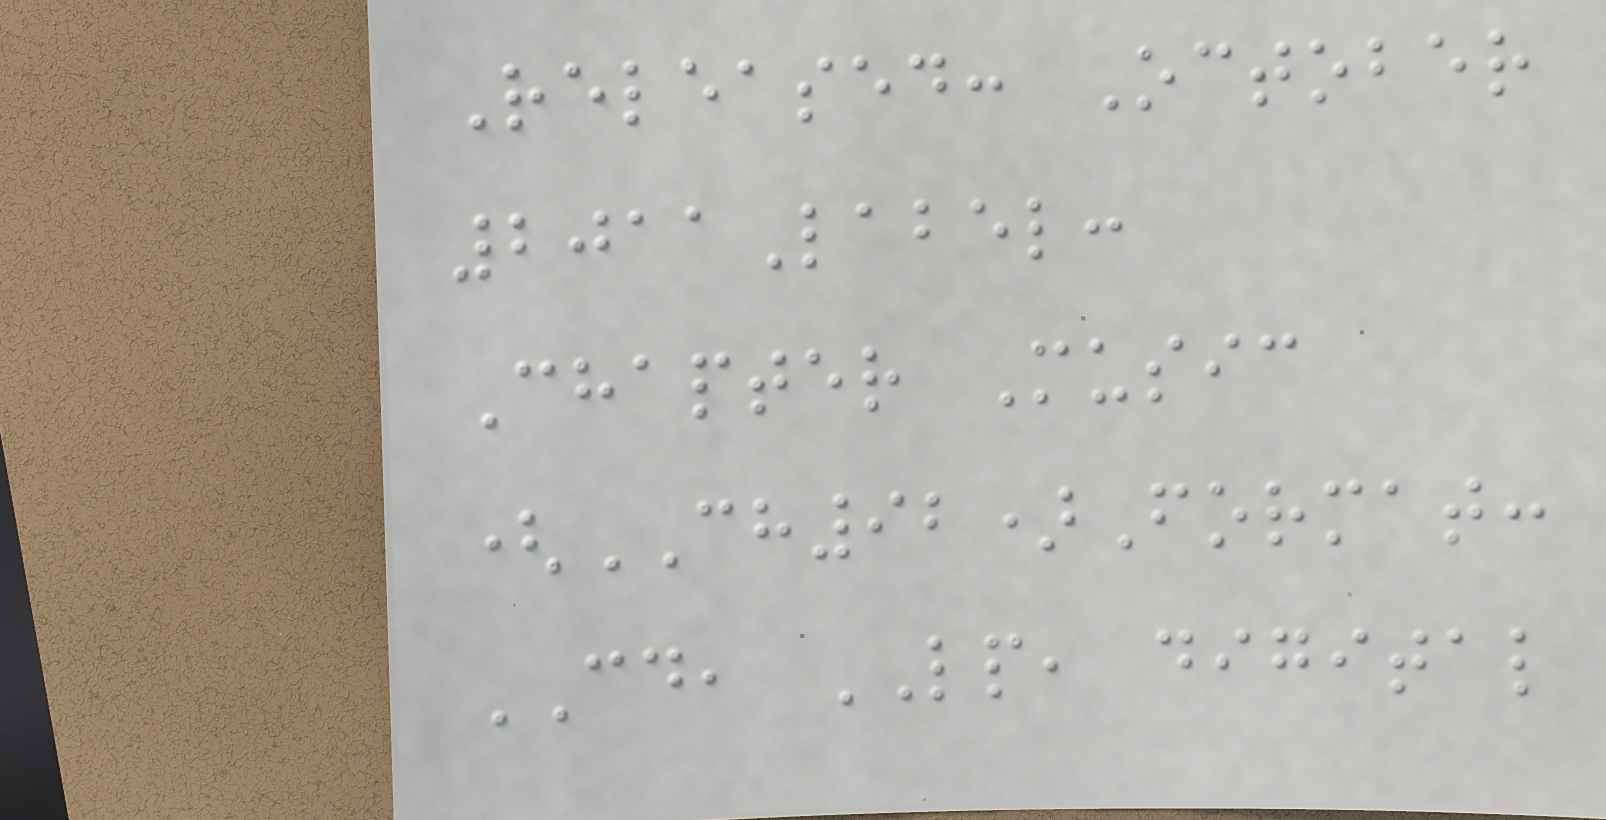Released: October
2011Label:
Chapter Music
(CH92)Format:
CD, LP, digital
